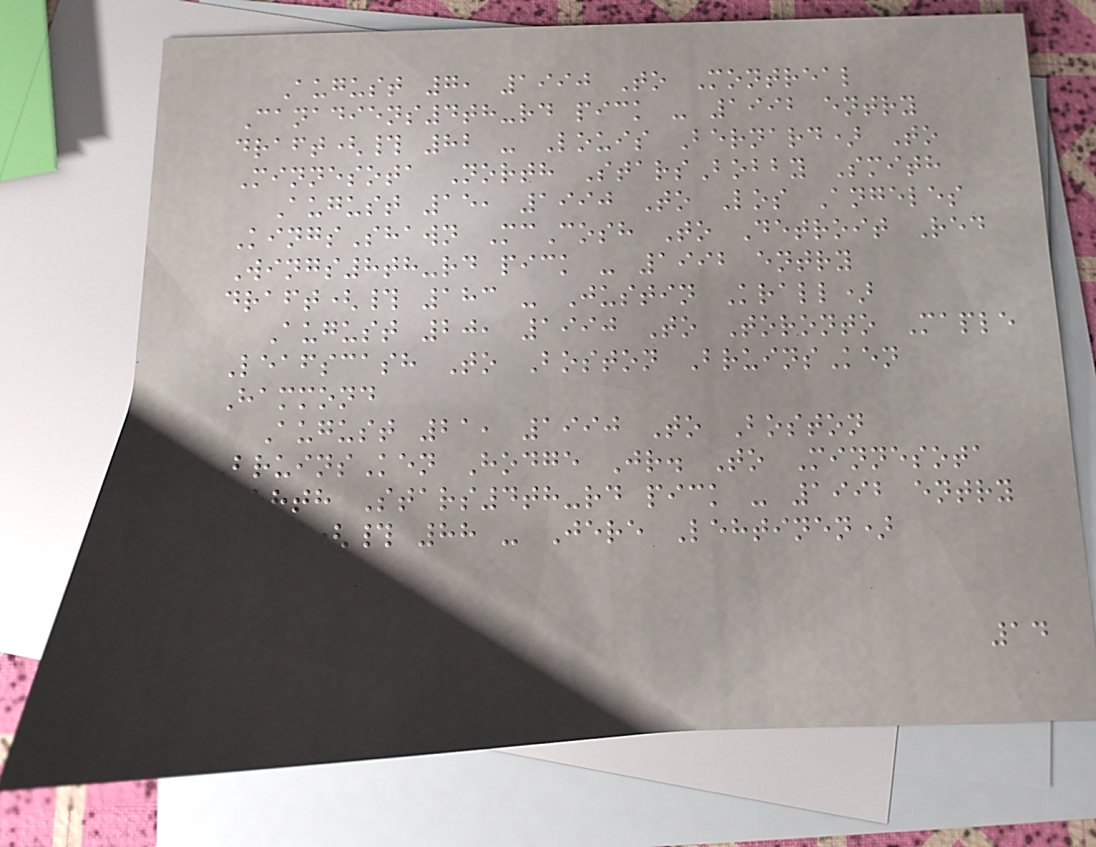August 7, 1990 To Montreal
Canadiens4th-rd pick - 1992 entry
draft(# 82 - Louis Bernard) To
Minnesota North StarsBobby Smith
August 15, 1990 To Los Angeles
KingsShawn McCosh To Detroit Red
Wings8th-rd pick - 1992 entry
draft(# 183 - Justin Krall)
August 20, 1990 To Toronto Maple
Leafscash To Boston BruinsKen
Hammond
August 21, 1990 To Boston
BruinsKen Hodge Jr. To Minnesota
North Stars4th-rd pick - 1992 entry
draft(# 88 - Jere Lehtinen)
14
